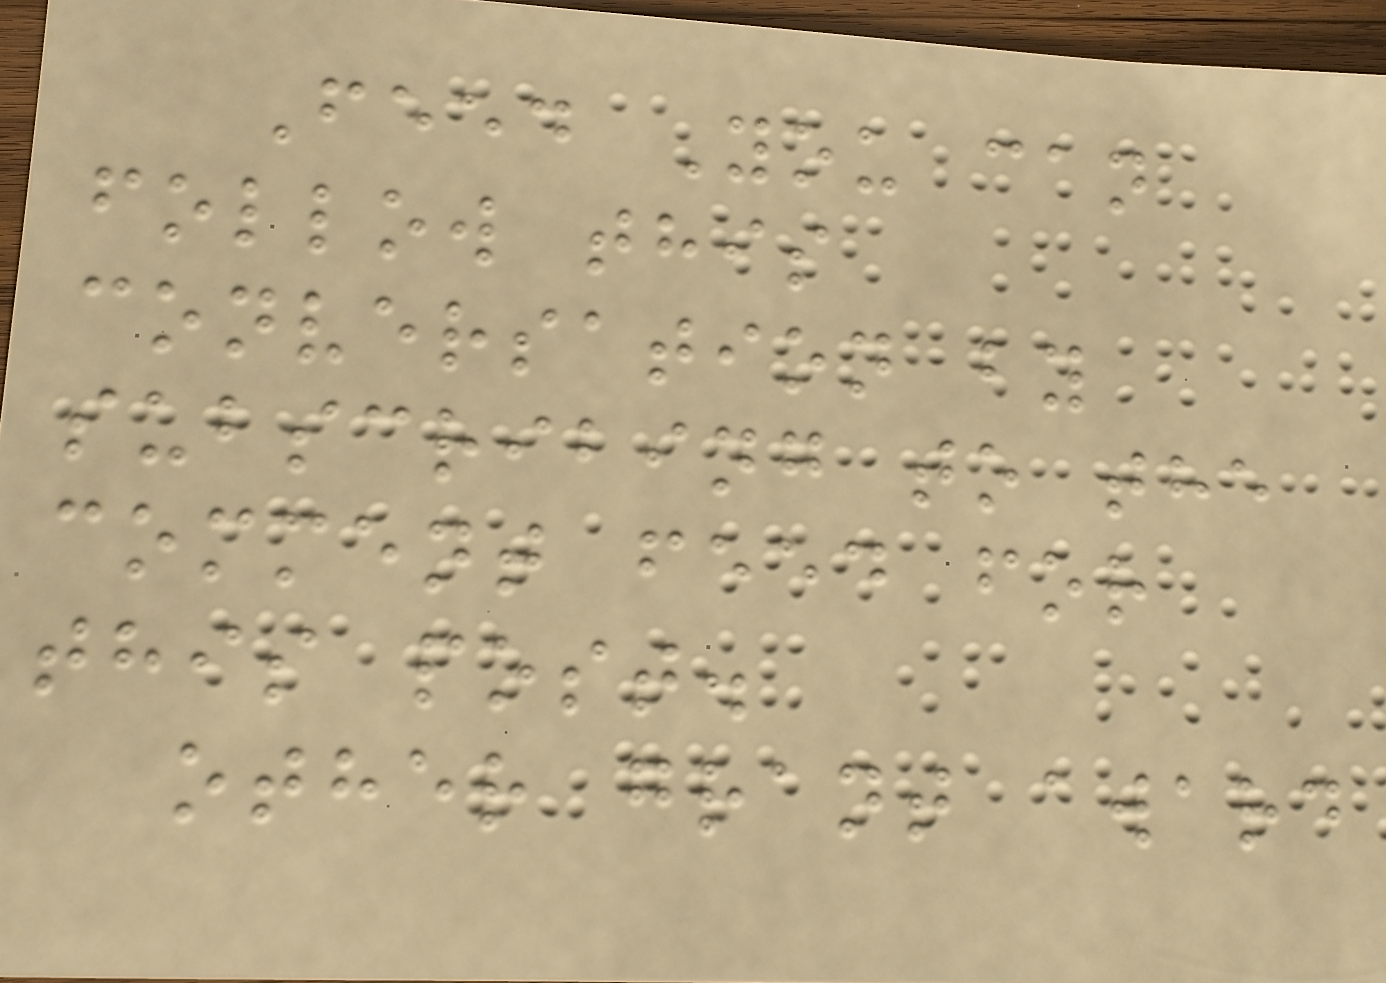Feed You can
follow this
conversation by
subscribing to the
comment feed for
this post.
other grant award
